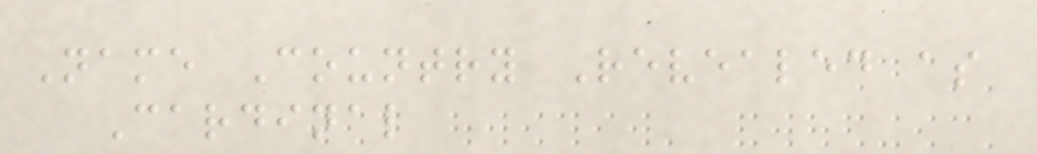Name Country Revealed as
Cardinal
